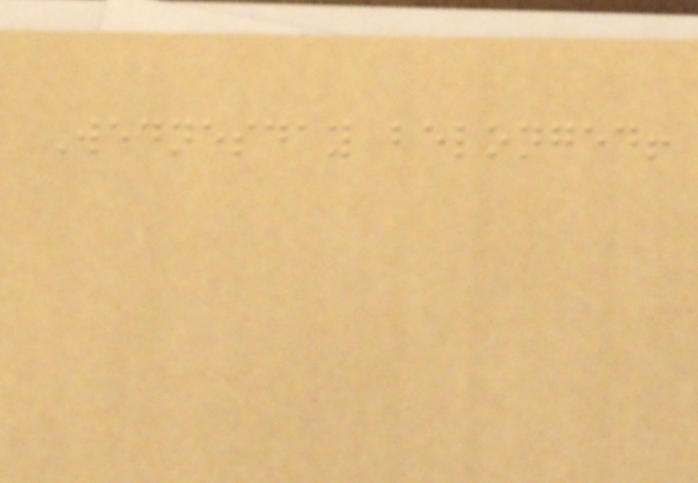Wednesday belonged!
